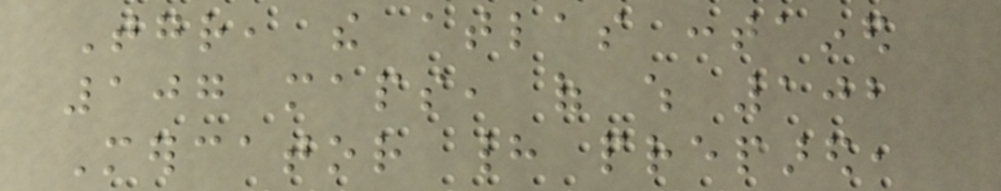Together, the atlas contained
107 maps, of which 102
Mercator had prepared,
